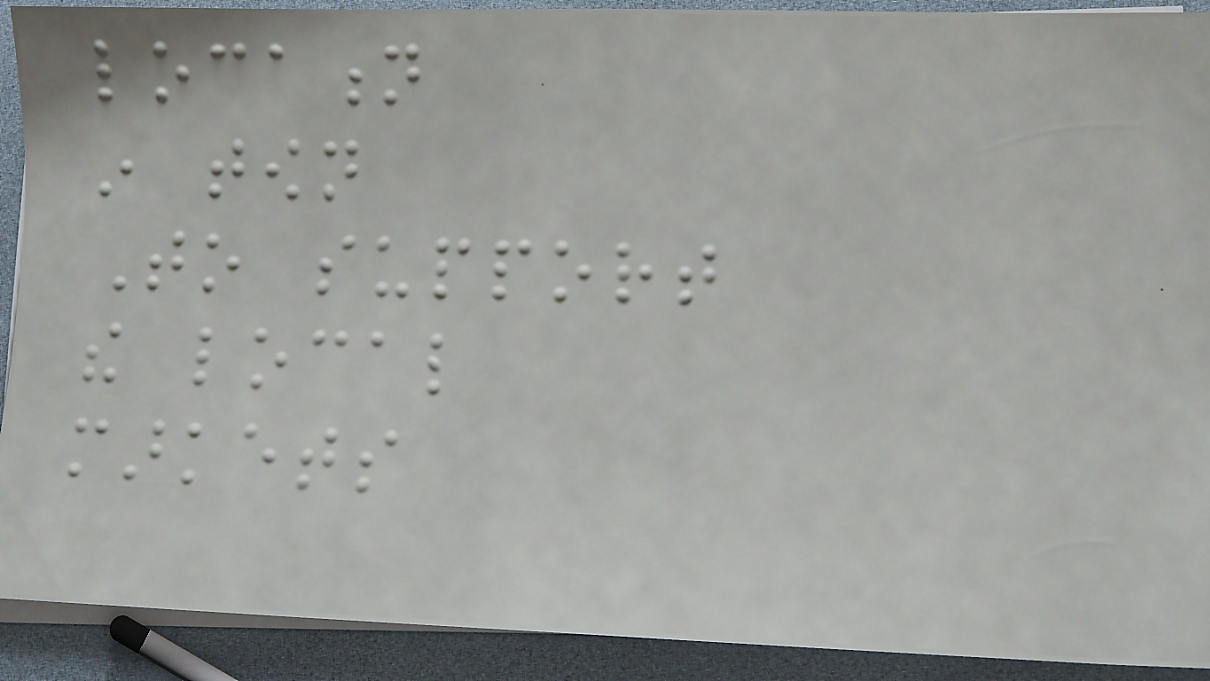location
in town
To support
the local
markets
